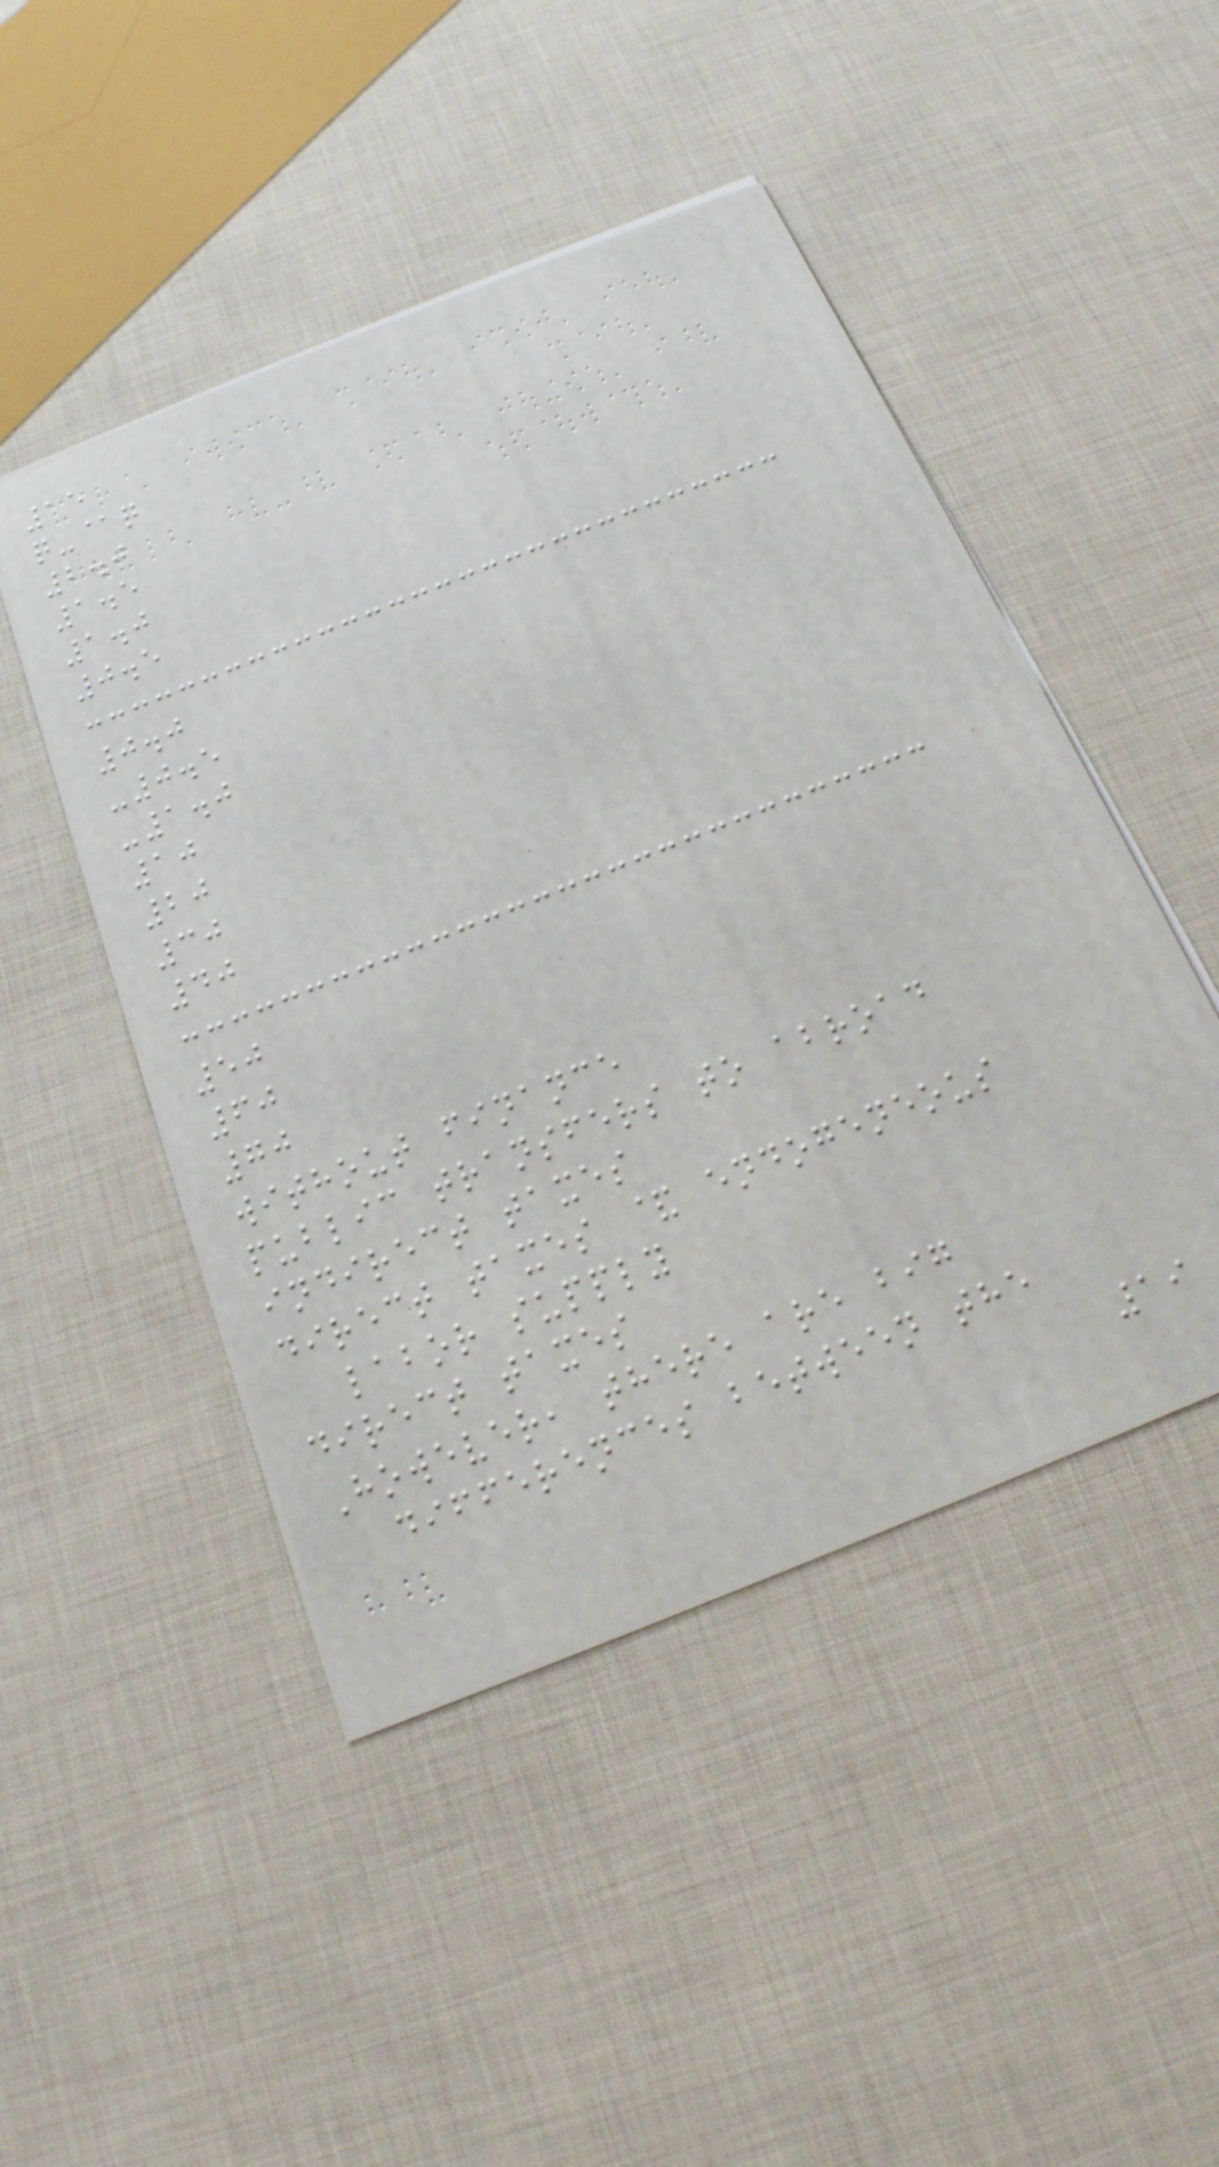15
q-@q
2.0
1.5
1.0
0.5
0.0
-0.5
-1.0
10
20
30
40
50
60
70
without finance
public transfers to abroad
indirect taxes
direct taxes & endogeneous
labor supply
direct taxes
However, there are big
differences between the
19
